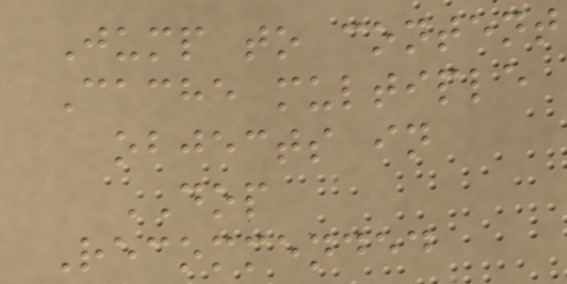Jump to content
Cache multiple
objects in
DOP
Recommended
